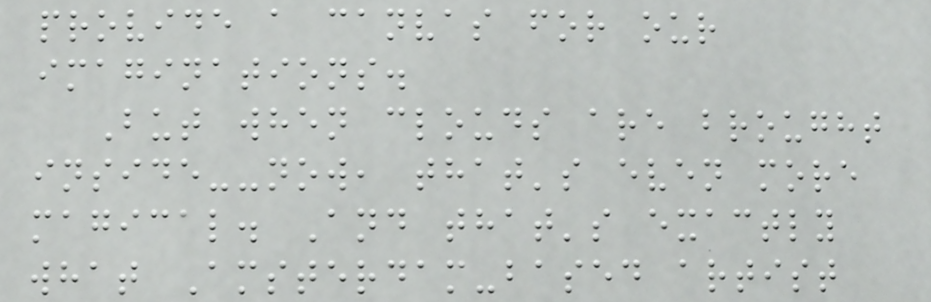provide a canvas for our
imaginations.
But when clouds are brought
inside--now, that's even more
magical. And that's exactly
what Amsterdam-based artist
